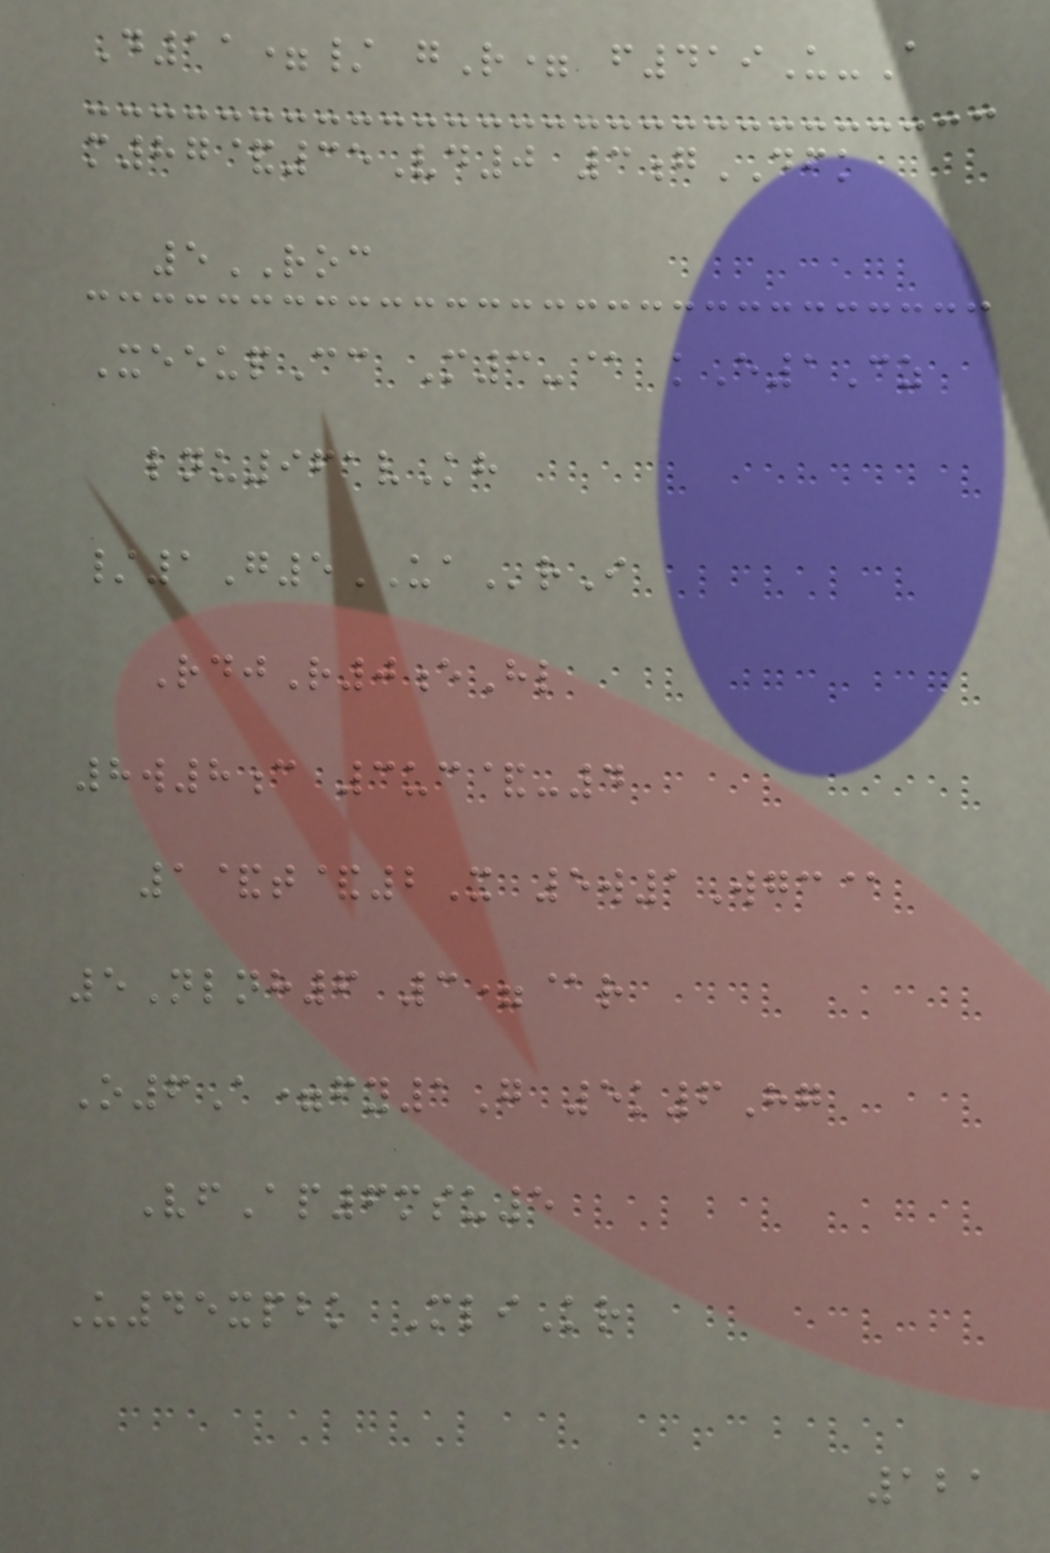D11=/ gR= f419U-A
m87&35Vd0 3gDFK
5ROC
XeeupCc M3-@ kE1Cz
lnu961vKh
/1G5UArI
RdjR0eHl
8w8c 3uc&-4
1&t&2X 5w1Wgc@
5Nlnh6 3=@r
O6A=fy1G 5k6Hg
VfAp6msu5
U45xpbk MliKr
121
